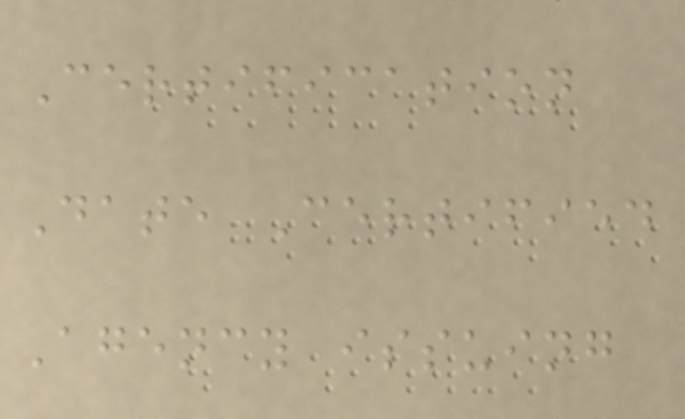Certification
Date Certified
Agency issuing
